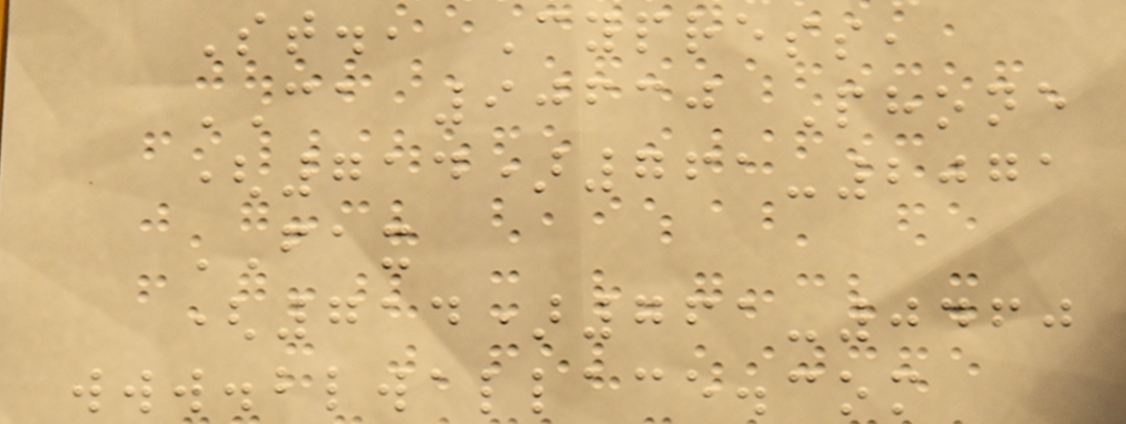St., Cypress,
CA 90630 Phone
(714)761-2071
FAX
(714)761-0460
www.blwallace.com
